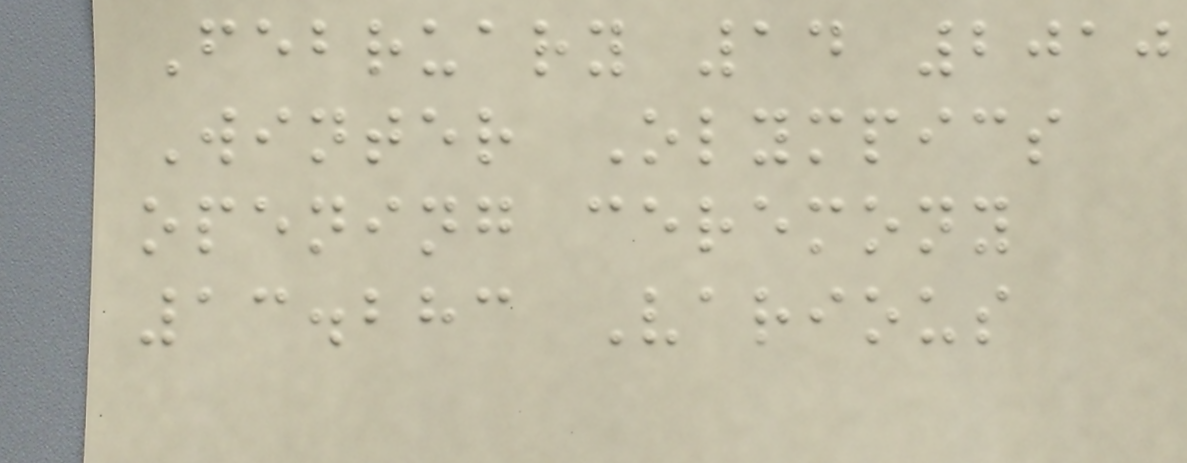February 14 2010
Winter Olympics
opening ceremony
13.283 Various
